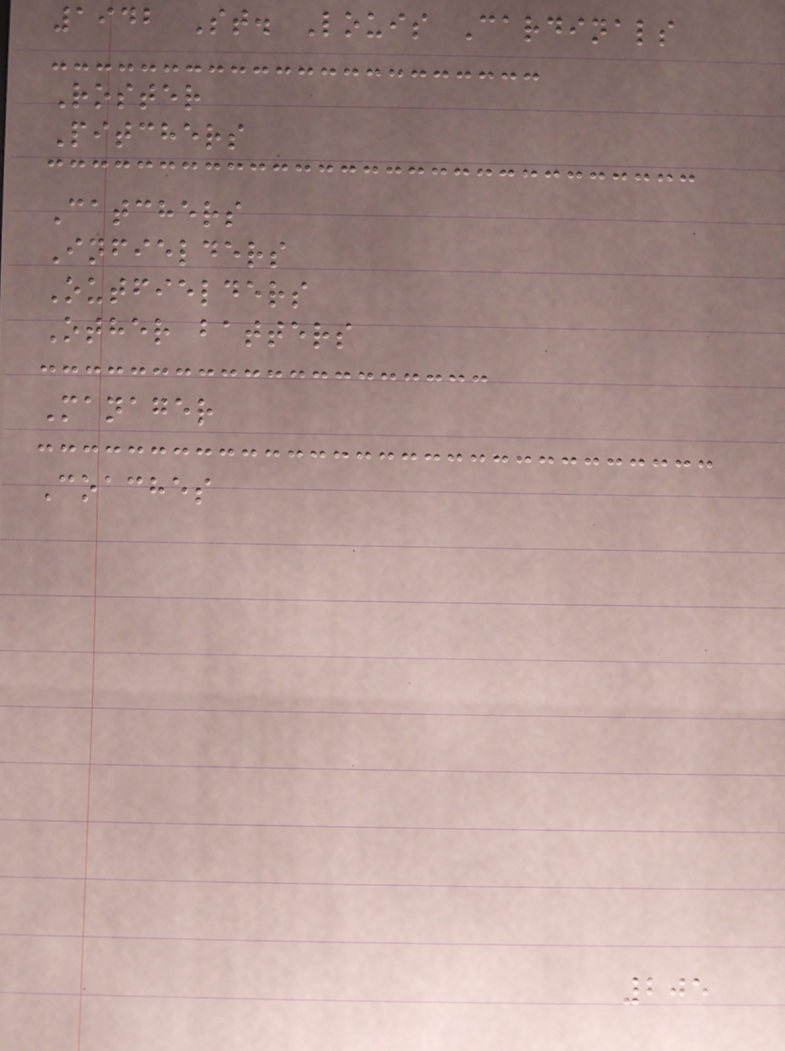1942 St. Louis Cardinals
Roster
Pitchers
Catchers
Infielders
Outfielders
Other batters
Manager
Coaches
205
